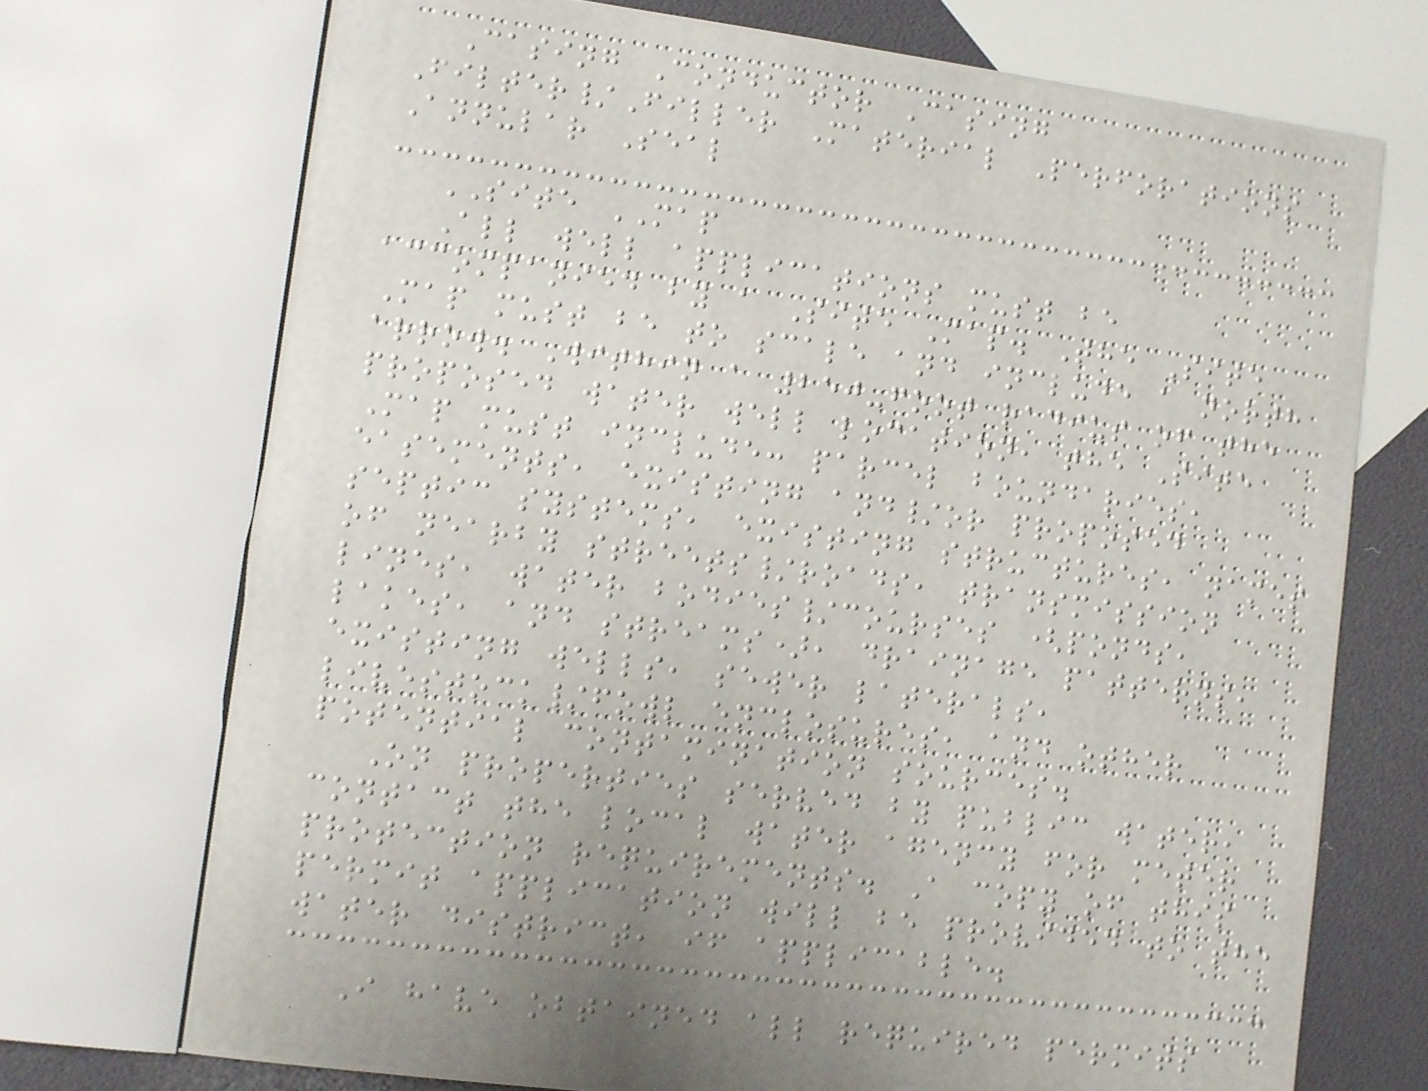Casing Conductor Casing
Filter/Filler Material Perforations
Annular Seal
SITE MAP
All well applications must be
accompanied by a Site Map. The Site
Map must be to scale and include a north
arrow. Within a 250-foot radius of the
proposed water well location, the Site
Map must include: parcel boundaries,
easements, existing and/or proposed
septic systems, existing structures, names
of nearby streets/roads, transmission
lines, water bodies/courses (ponds,
lakes, and streams), drainage patterns,
existing wells, sewer laterals,
livestock/fowl enclosures, and other
potential contamination sources.
On properties served by public water,
contact the local water agency for meter
protection requirements. A copy of this
permit application will be provided to the
water district, if applicable.
I have obtained all required permits
